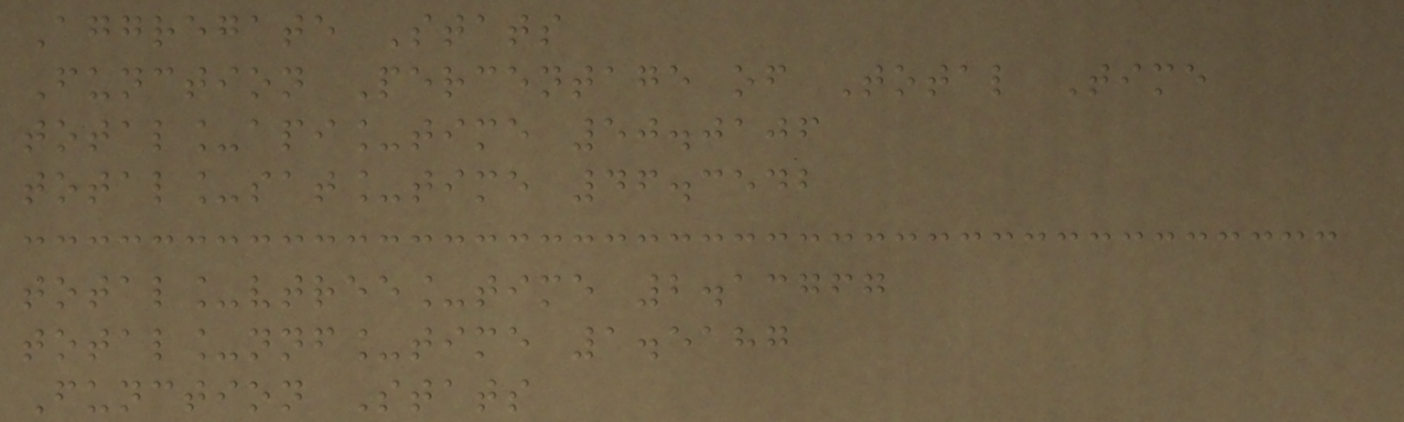Aggregate Stats
Function Percentage of Total Time
total_api_time 50.0106
total_sat_time 46.3542
total_vtree_time 2.13767
total_nnf_time 1.5187
Function Stats
